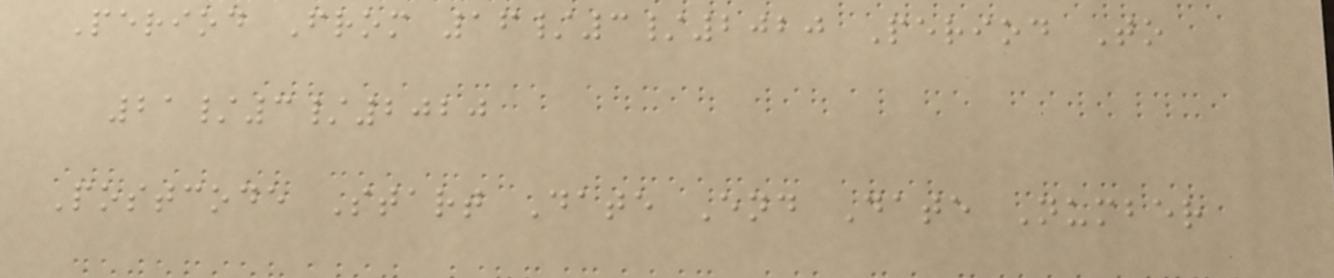Period From 16/3/2020 Period To
21/3/2020
Postcode Start Date End Date Number
